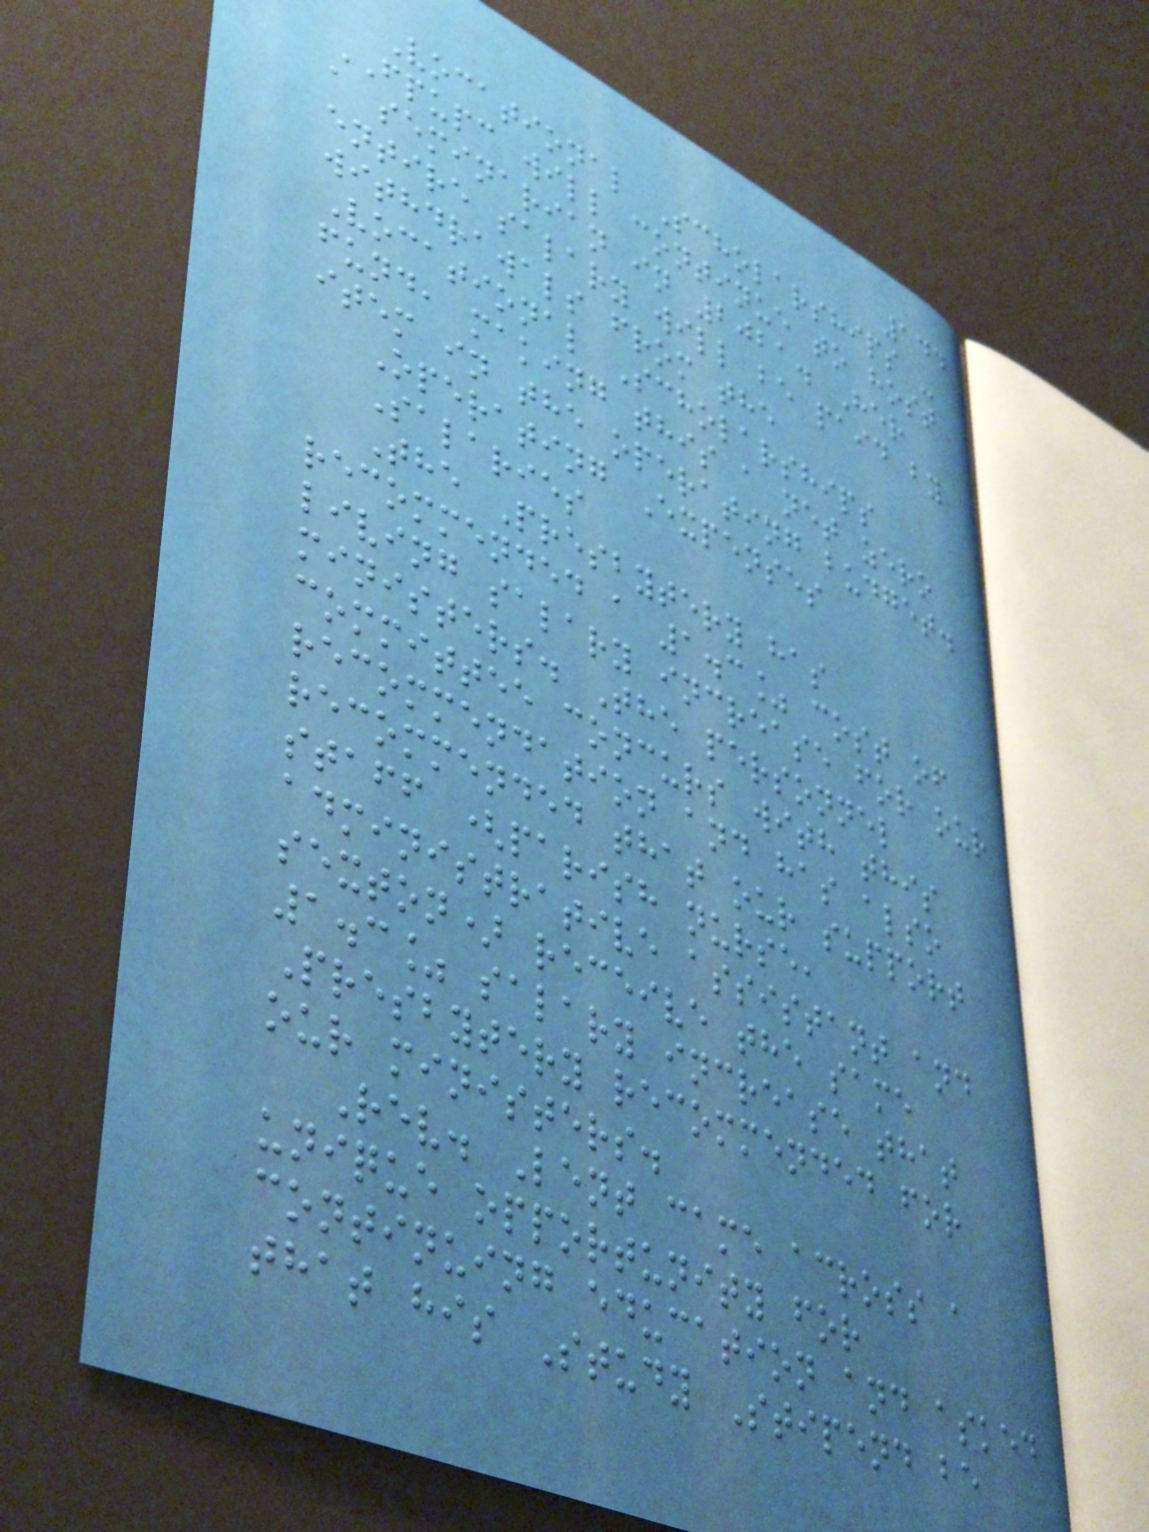144
Vocational Scholarships -
FPUPC will continue to host
a seminarian in 2021. Her
entire salary will be paid by
withdrawals from the
Vocational Scholarships
fund, making this a net zero
item in the operating budget.
Operating Expenses
Salaries
The Presbytery has
recommended a 1.3% cost of
living salary increase for our
ministers. The personnel
committee concurs with this
recommendation and has also
recommended that our support
staff (parish nurse,
administrative assistant and
sexton) receive the same
1.3% salary increase that
Presbytery recommended for
our ministers.
Rev. Lent came across a
unique opportunity for
continuing education and asked
that his Study Stipend be
